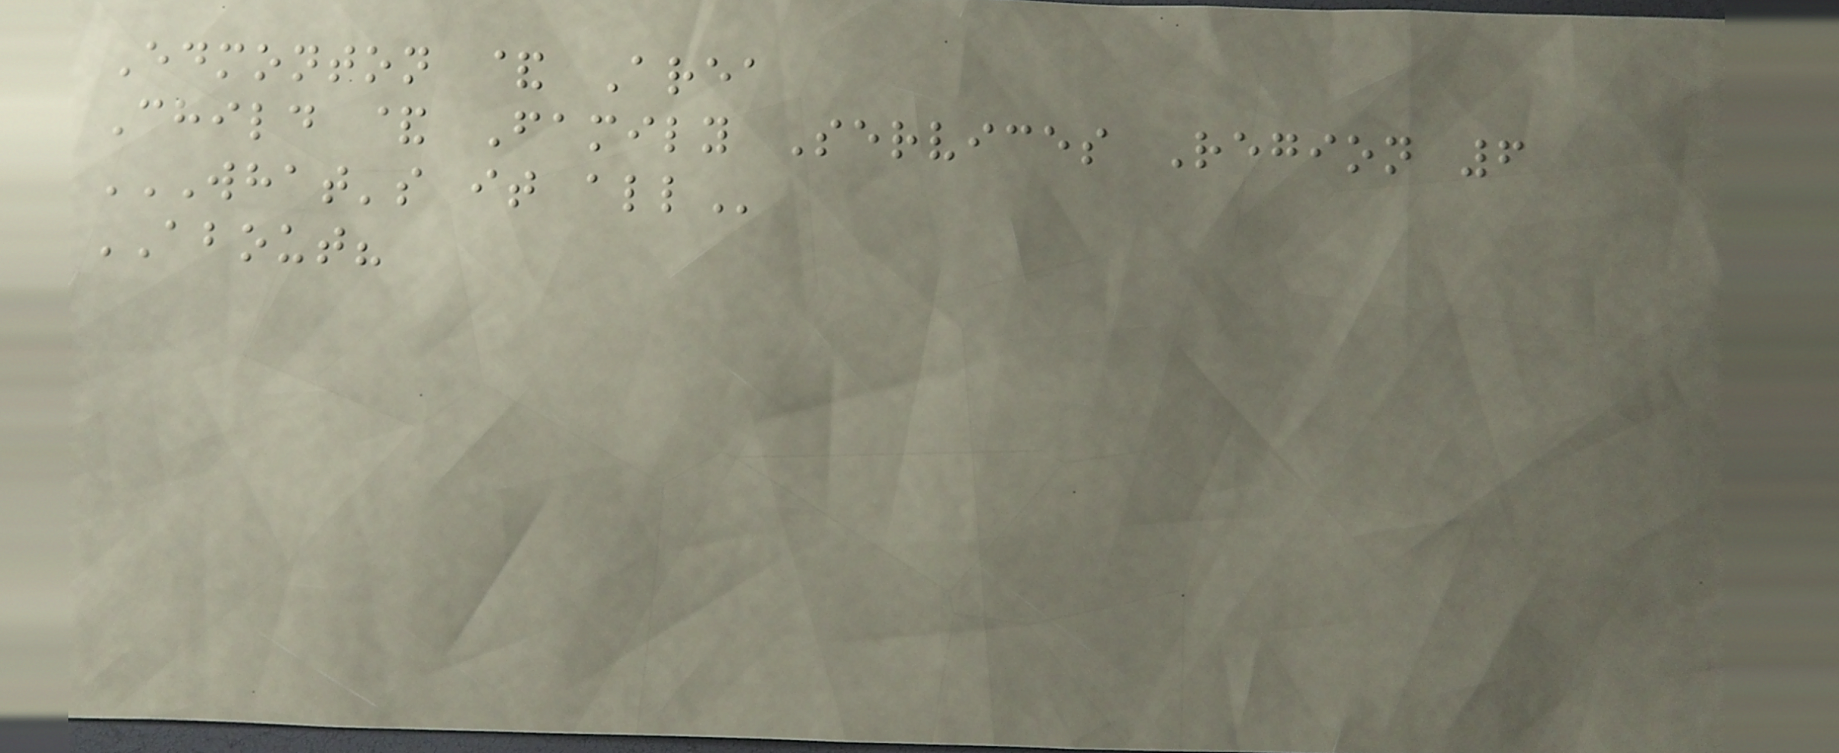Edmonton & Area
Child & Family Services Region 6
WHAT'S IT ALL
ABOUT?
